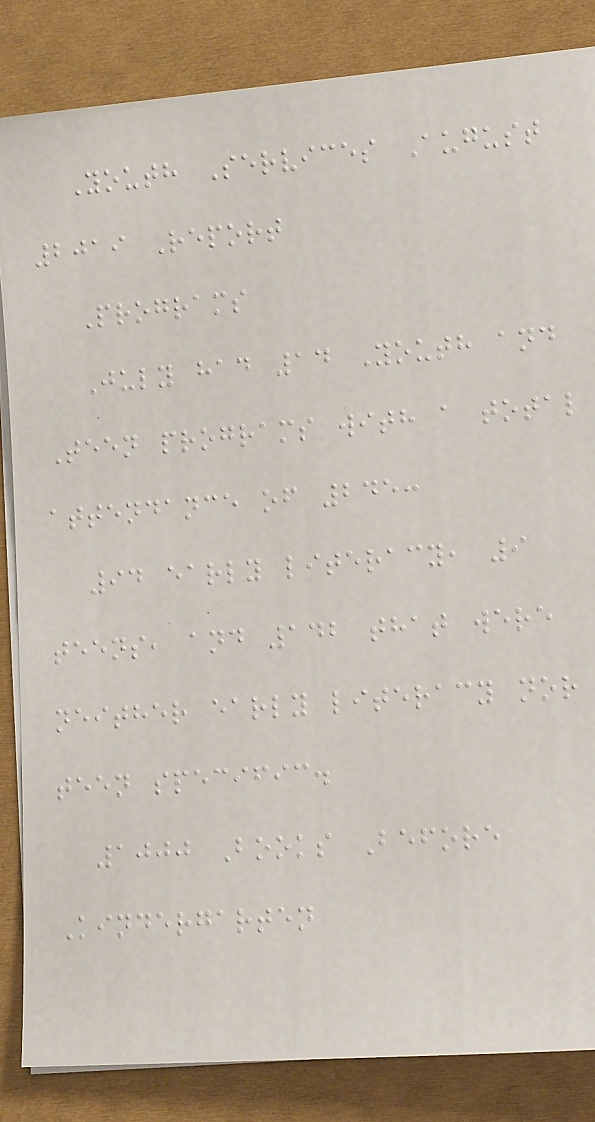Youth Services August
2019 Report
Programs
July had 14 Youth and
Teen programs with a total
attendance of 245:
94 early literacy, 9
teens, and 142 that were
neither early literacy nor
teen specific.
1000 Books Before
Kindergarten
